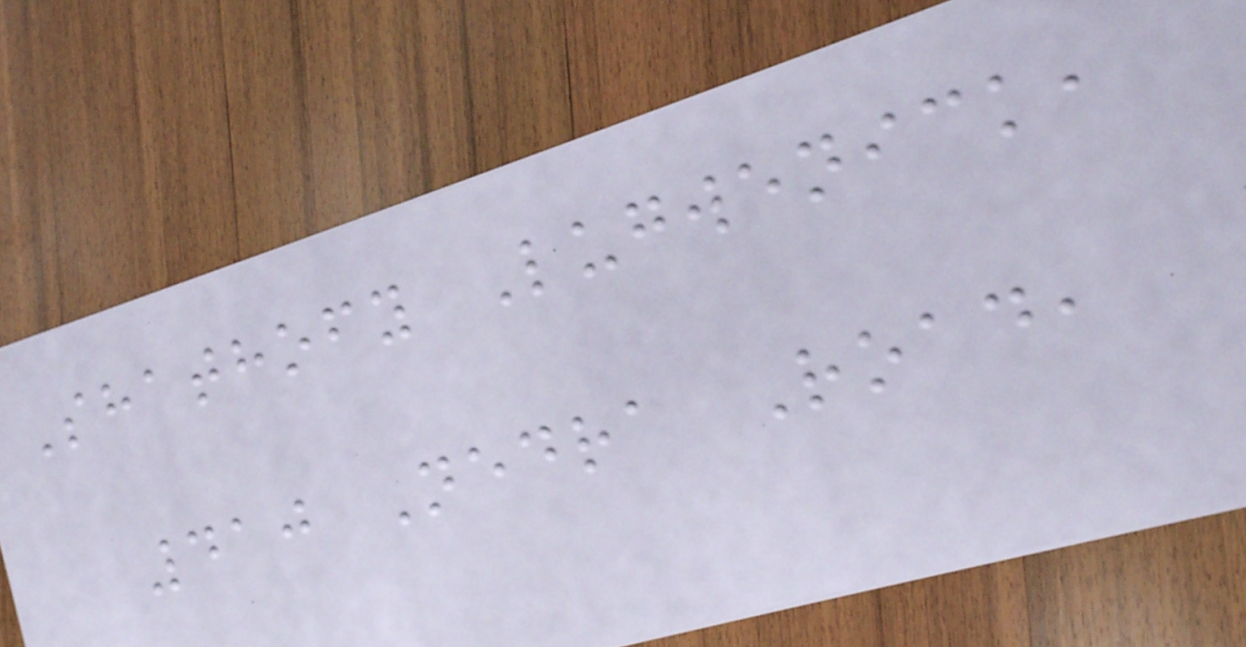Shathofy Lugwenick,
410 Nedra Road,
